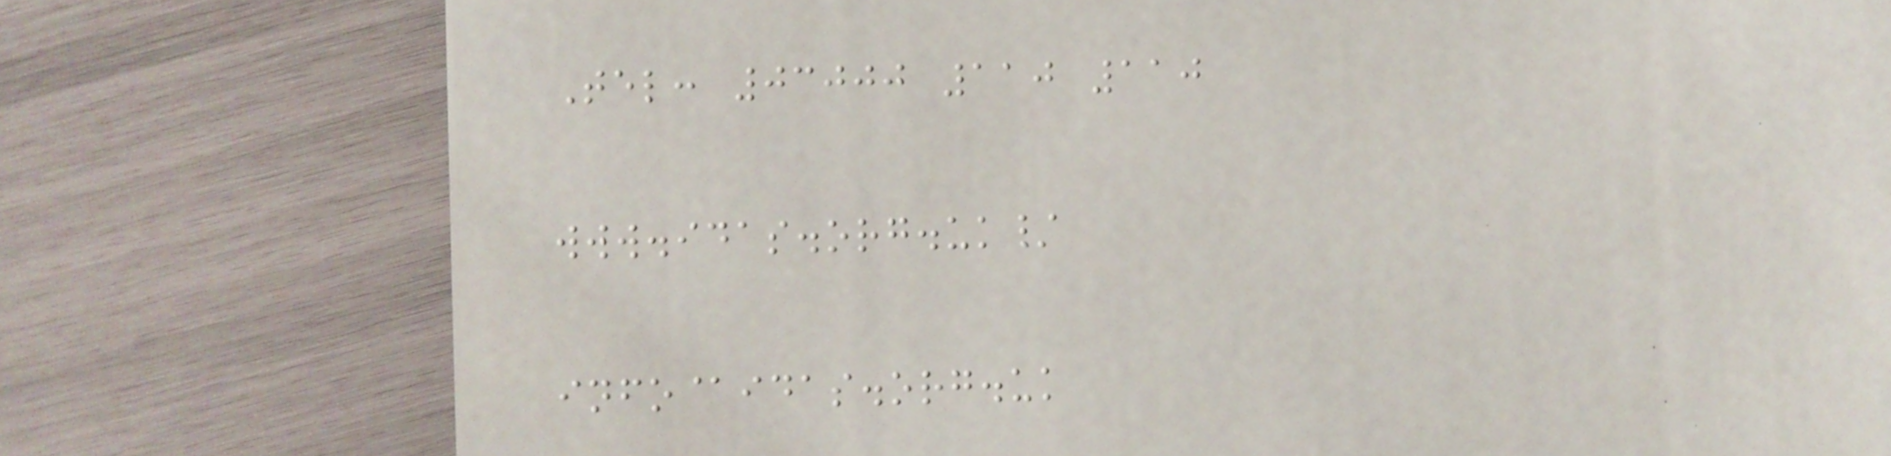Tel: 03000 110 110
www.idas.org.uk/
info@idas.org.uk
